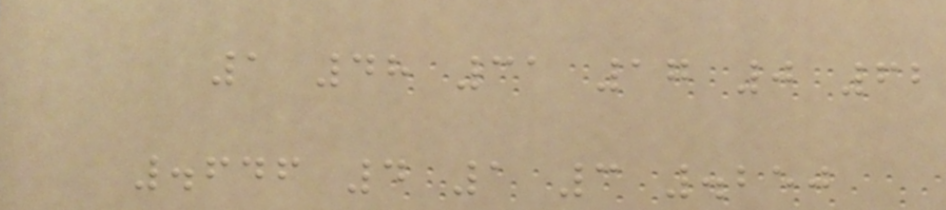1 48 31 17 0 62
.646 4 1 3 .250
